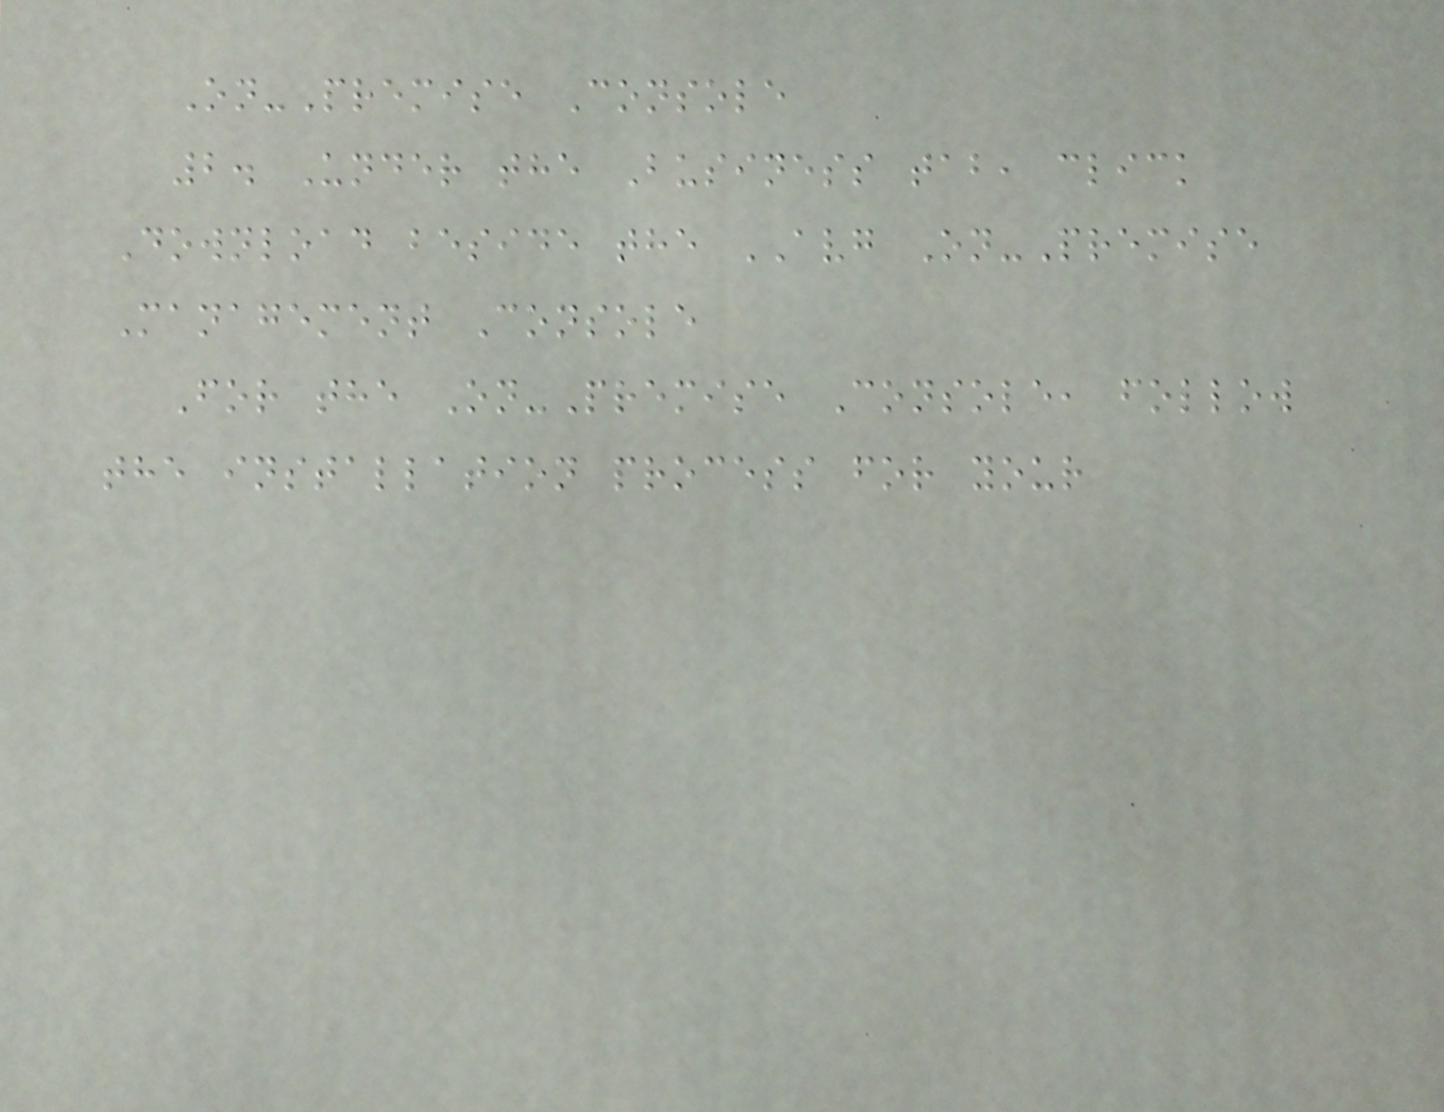On-Premise Console
2. Under the Business tab, click
Download beside the AVG On-Premise
Management Console
For the On-Premise Console, follow
the installation process for your
